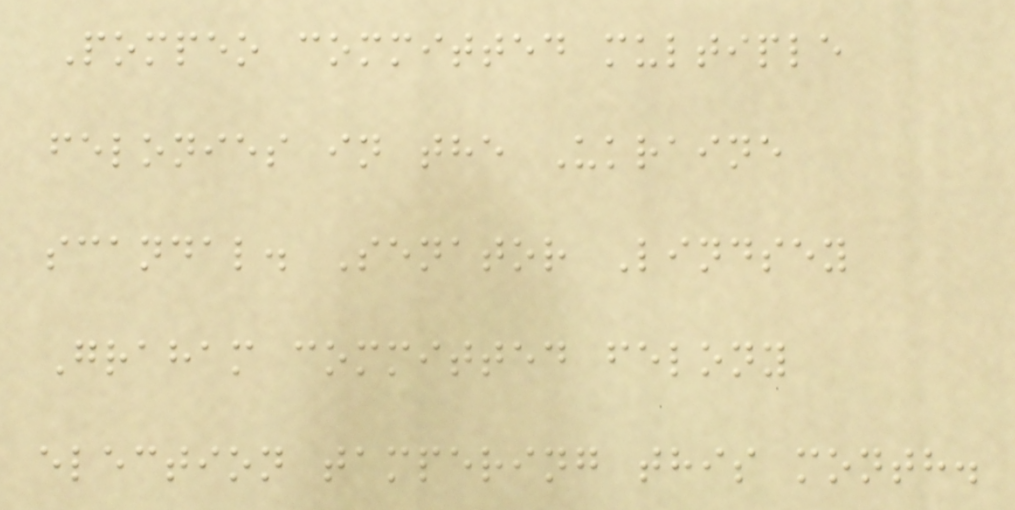Pompeo committed multiple
felonies in the Ukraine
scandal. Senator Lindsey
Graham committed felony
election tampering this month.
